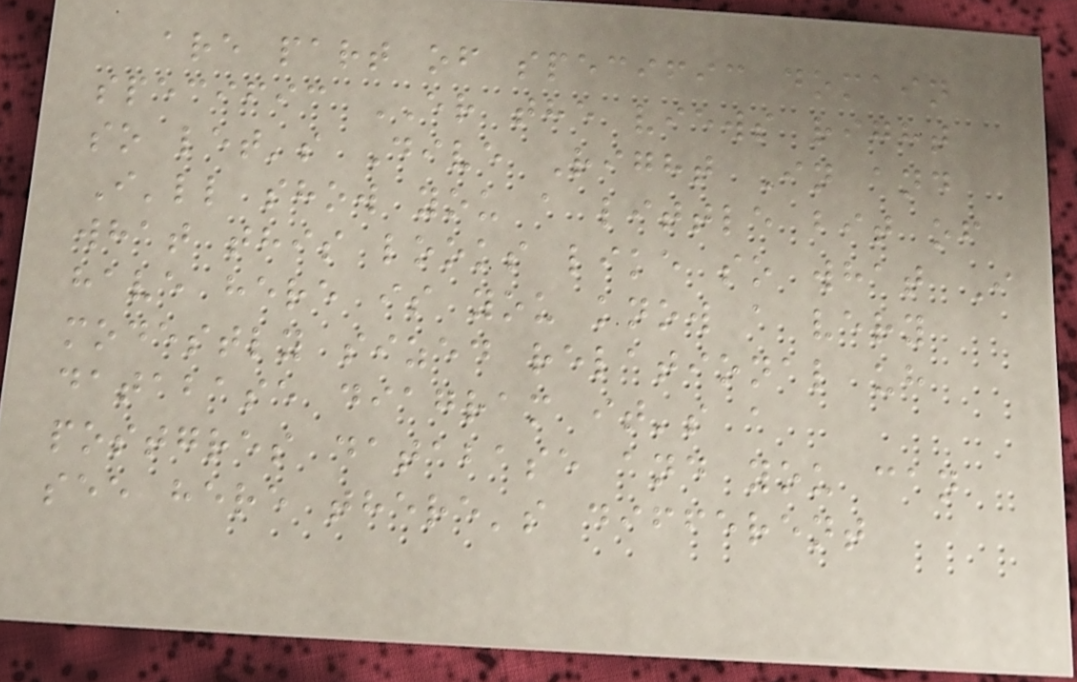are part of specific domain
specific ER the views right
so let's Dive Right In and
I'll show you a little bit of
what this looks like so what I
have here is you know a very
modestly sized relational uh
database diagram it's a
postgres database and you can
see here there's different
